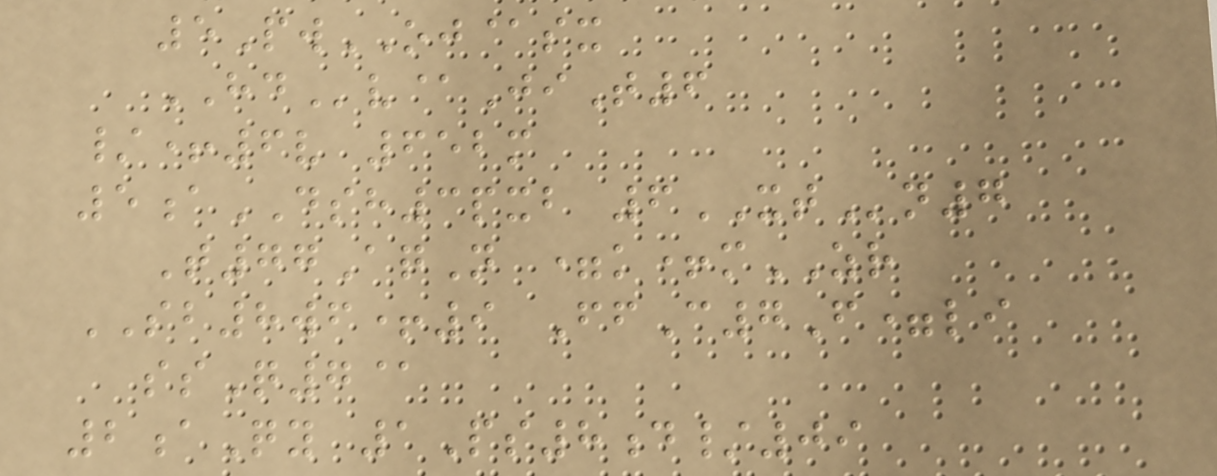5PwOJ@sx
HDv@JiT6
/+6v 652m
5aDSH3pxb 6XTn7
T77AqN =k+mZR
SB8wf+9 FfC7F=li
ssQ7@
2aQy 1Ps8d/09
